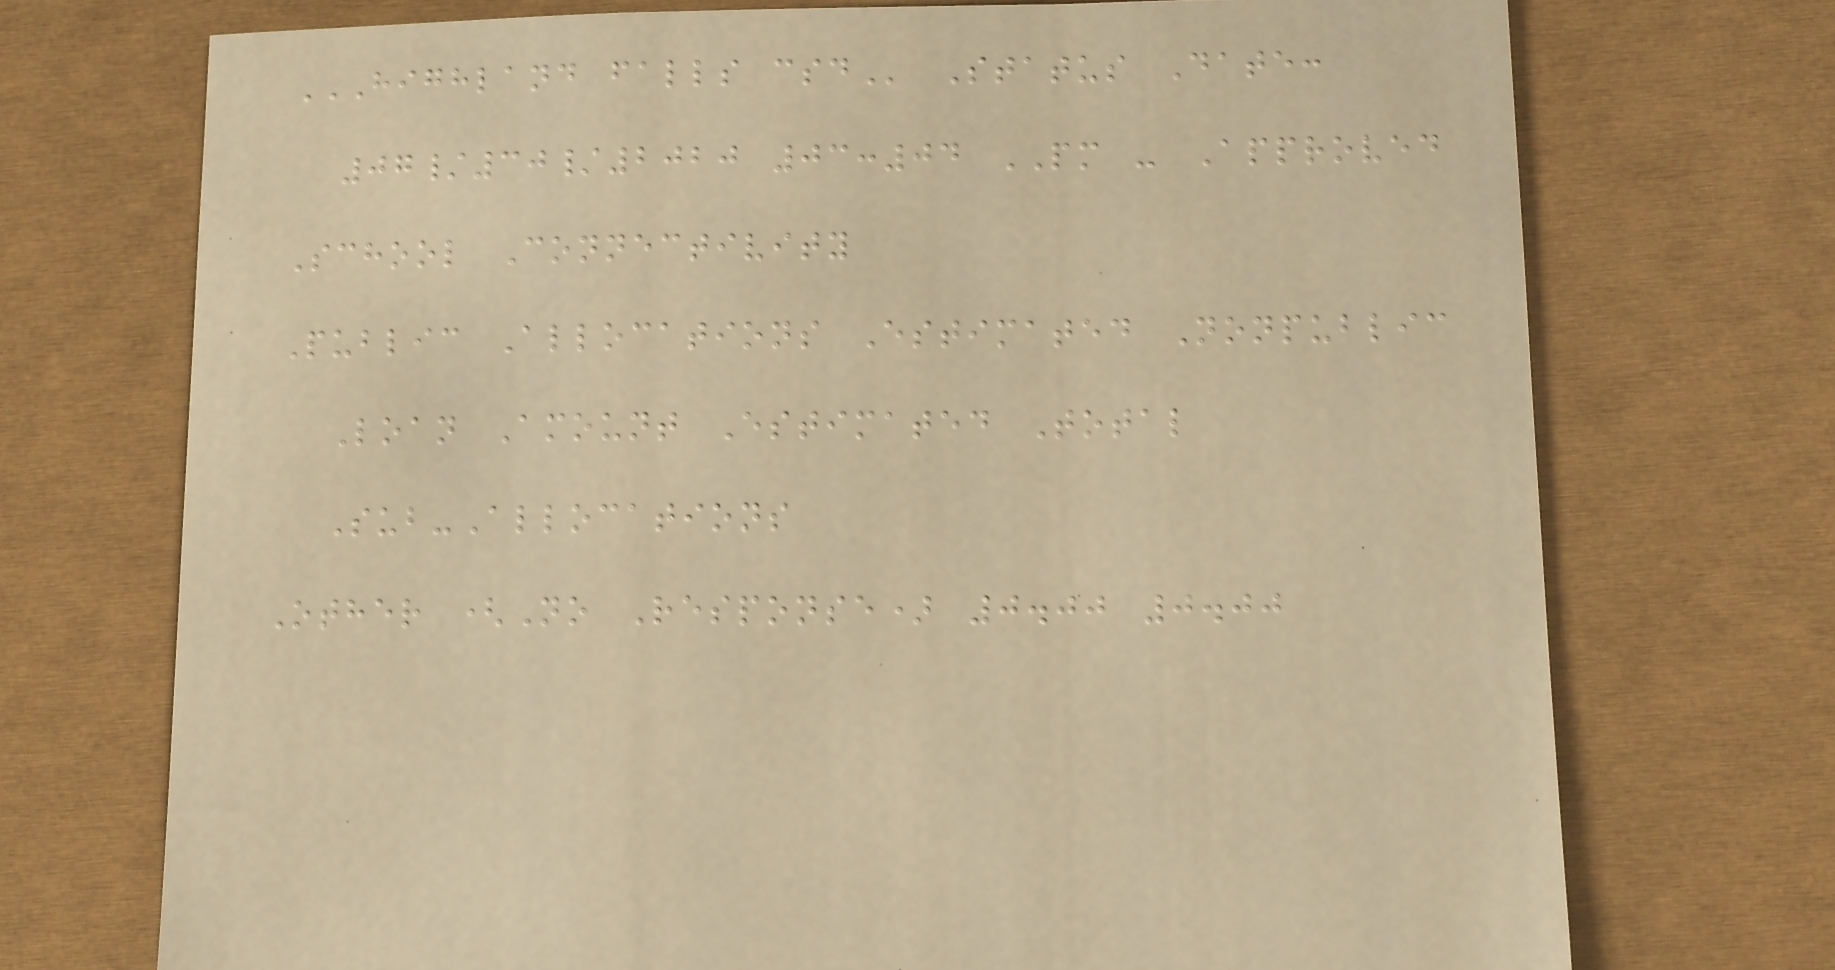HIGHLAND FALLS CSD Status Date:
07/30/2020 03:04 PM - Approved
School Connectivity
Public Allocations Estimated Nonpublic
Loan Amount Estimated Total
Sub-Allocations
Other (No Response) 0.00 0.00
